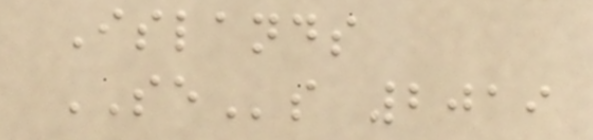Islands
SEs 2019
